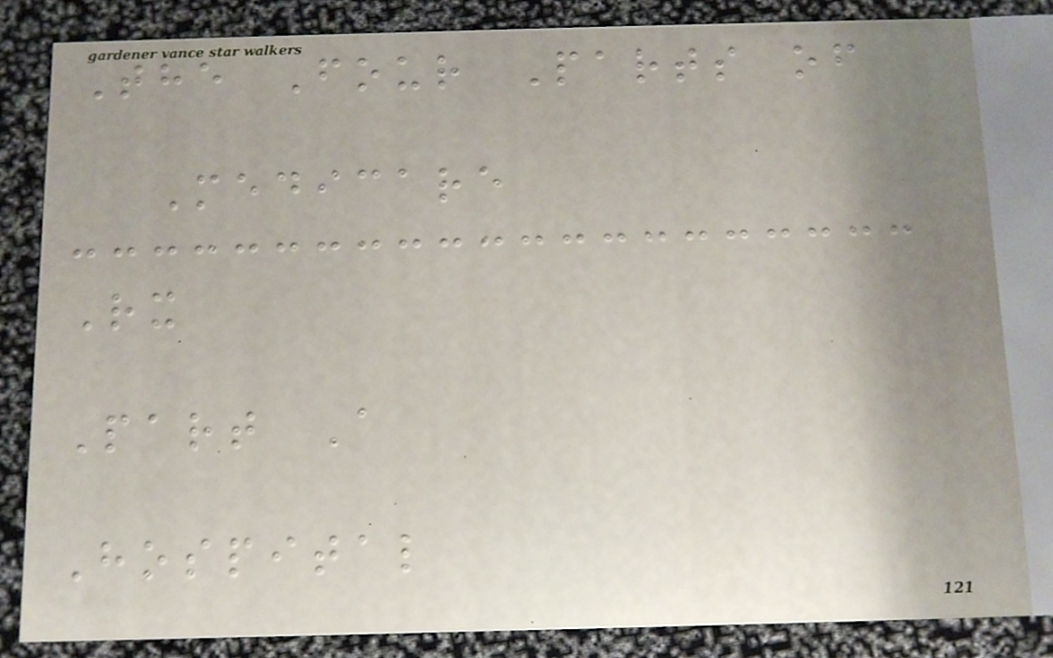The Four Parts of
Medicare
Rx
Part A
Hospital
